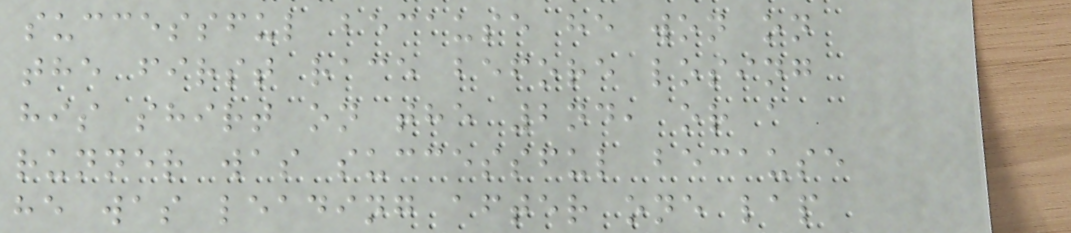successful because he won on
the first race before losing
his shirt on the 2nd, or a
runner was successful because
he was leading after one lap
